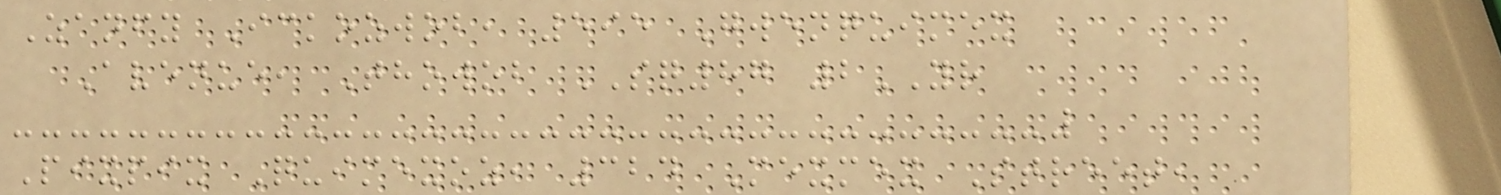Zanfy Ickozwob, 595 Gwenquimex
Avenue, Thowob SQ87 2YR
Pixpix Quimexoz, 324 Mexmex Street,
